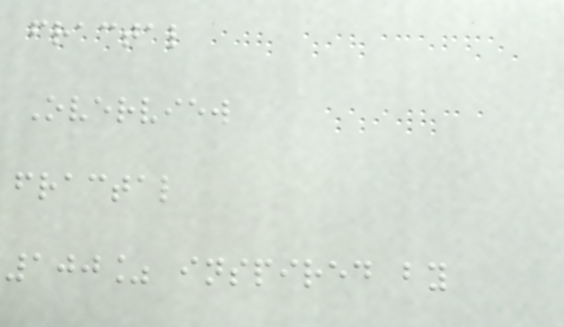fractal
Overview
fractal
100% inspired by
